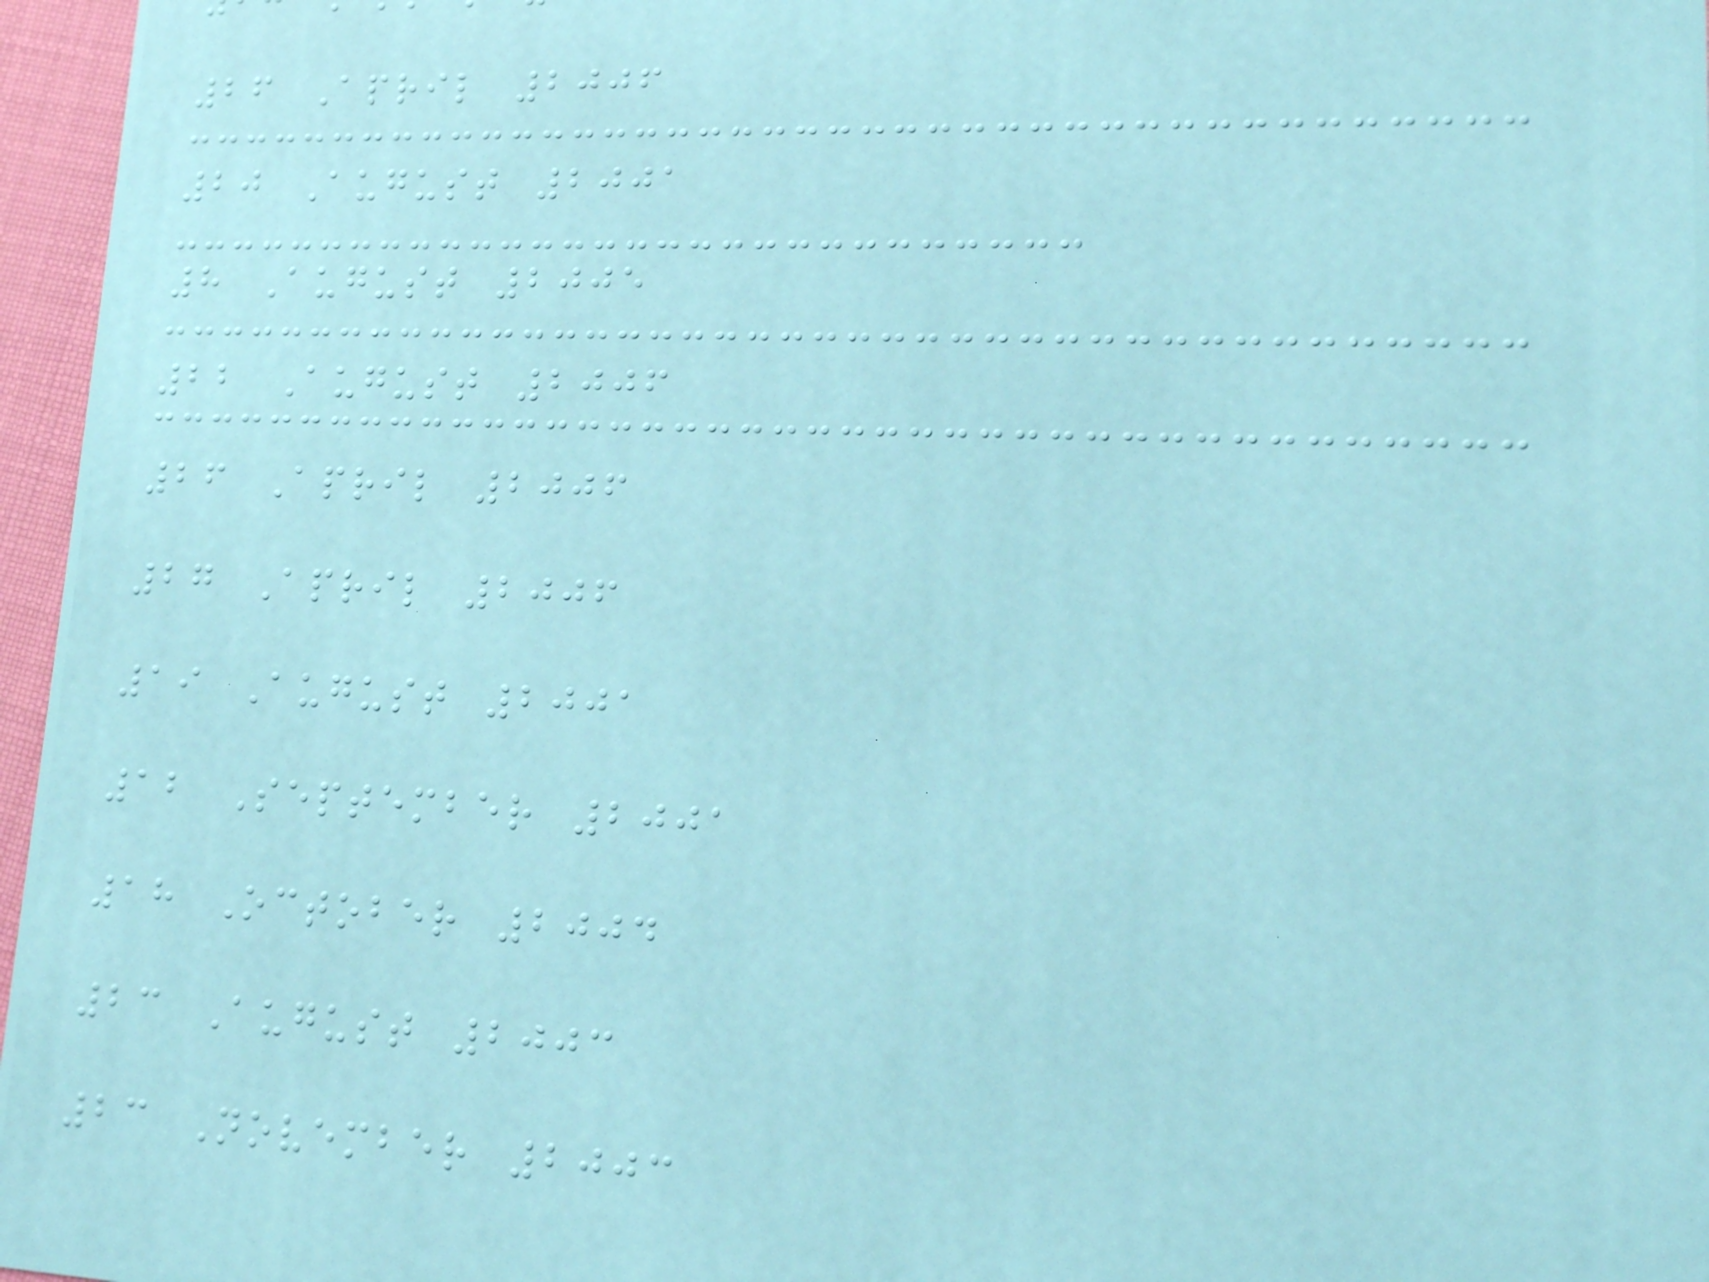26 April 2006
20 August 2001
8 August 2005
22 August 2006
26 April 2006
27 April 2006
19 August 2001
12 September 2001
18 October 2004
23 August 2003
23 November 2003
